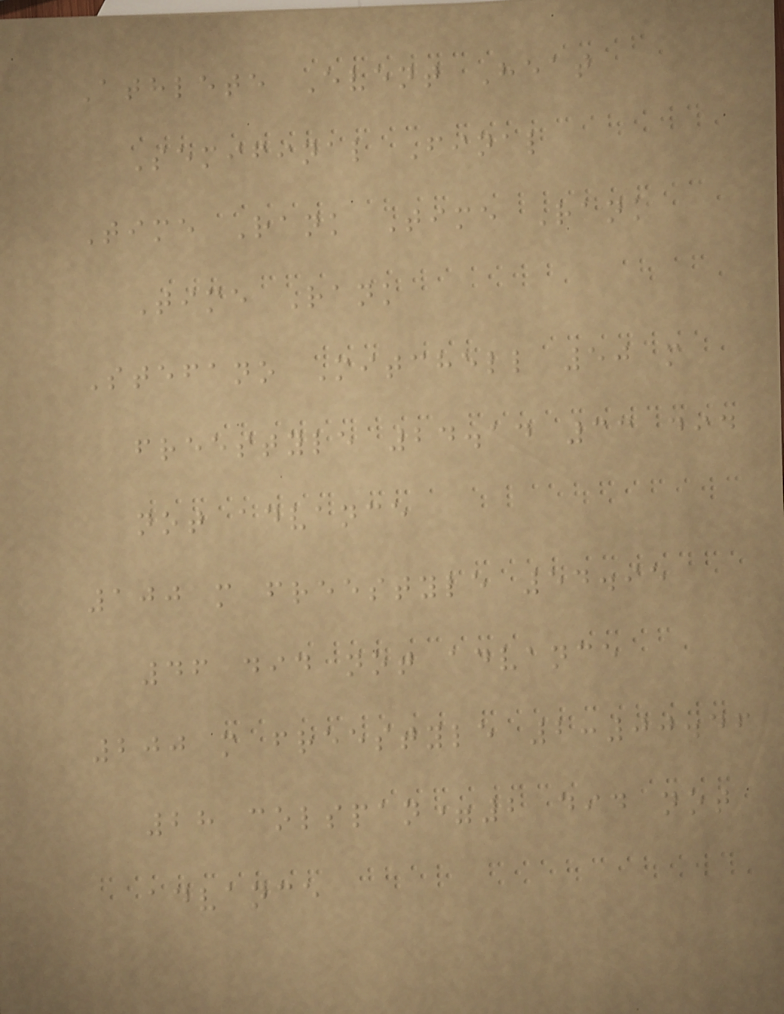Athlete Event Heat
Semifinal Final
Time Rank Time Rank
Time Rank
Stefano Mitchell 50 m
freestyle 24.14 33 did
not advance
100 m freestyle 54.95
46 did not advance
200 m freestyle 2:00.46
28 colspan=2 did not
advance
